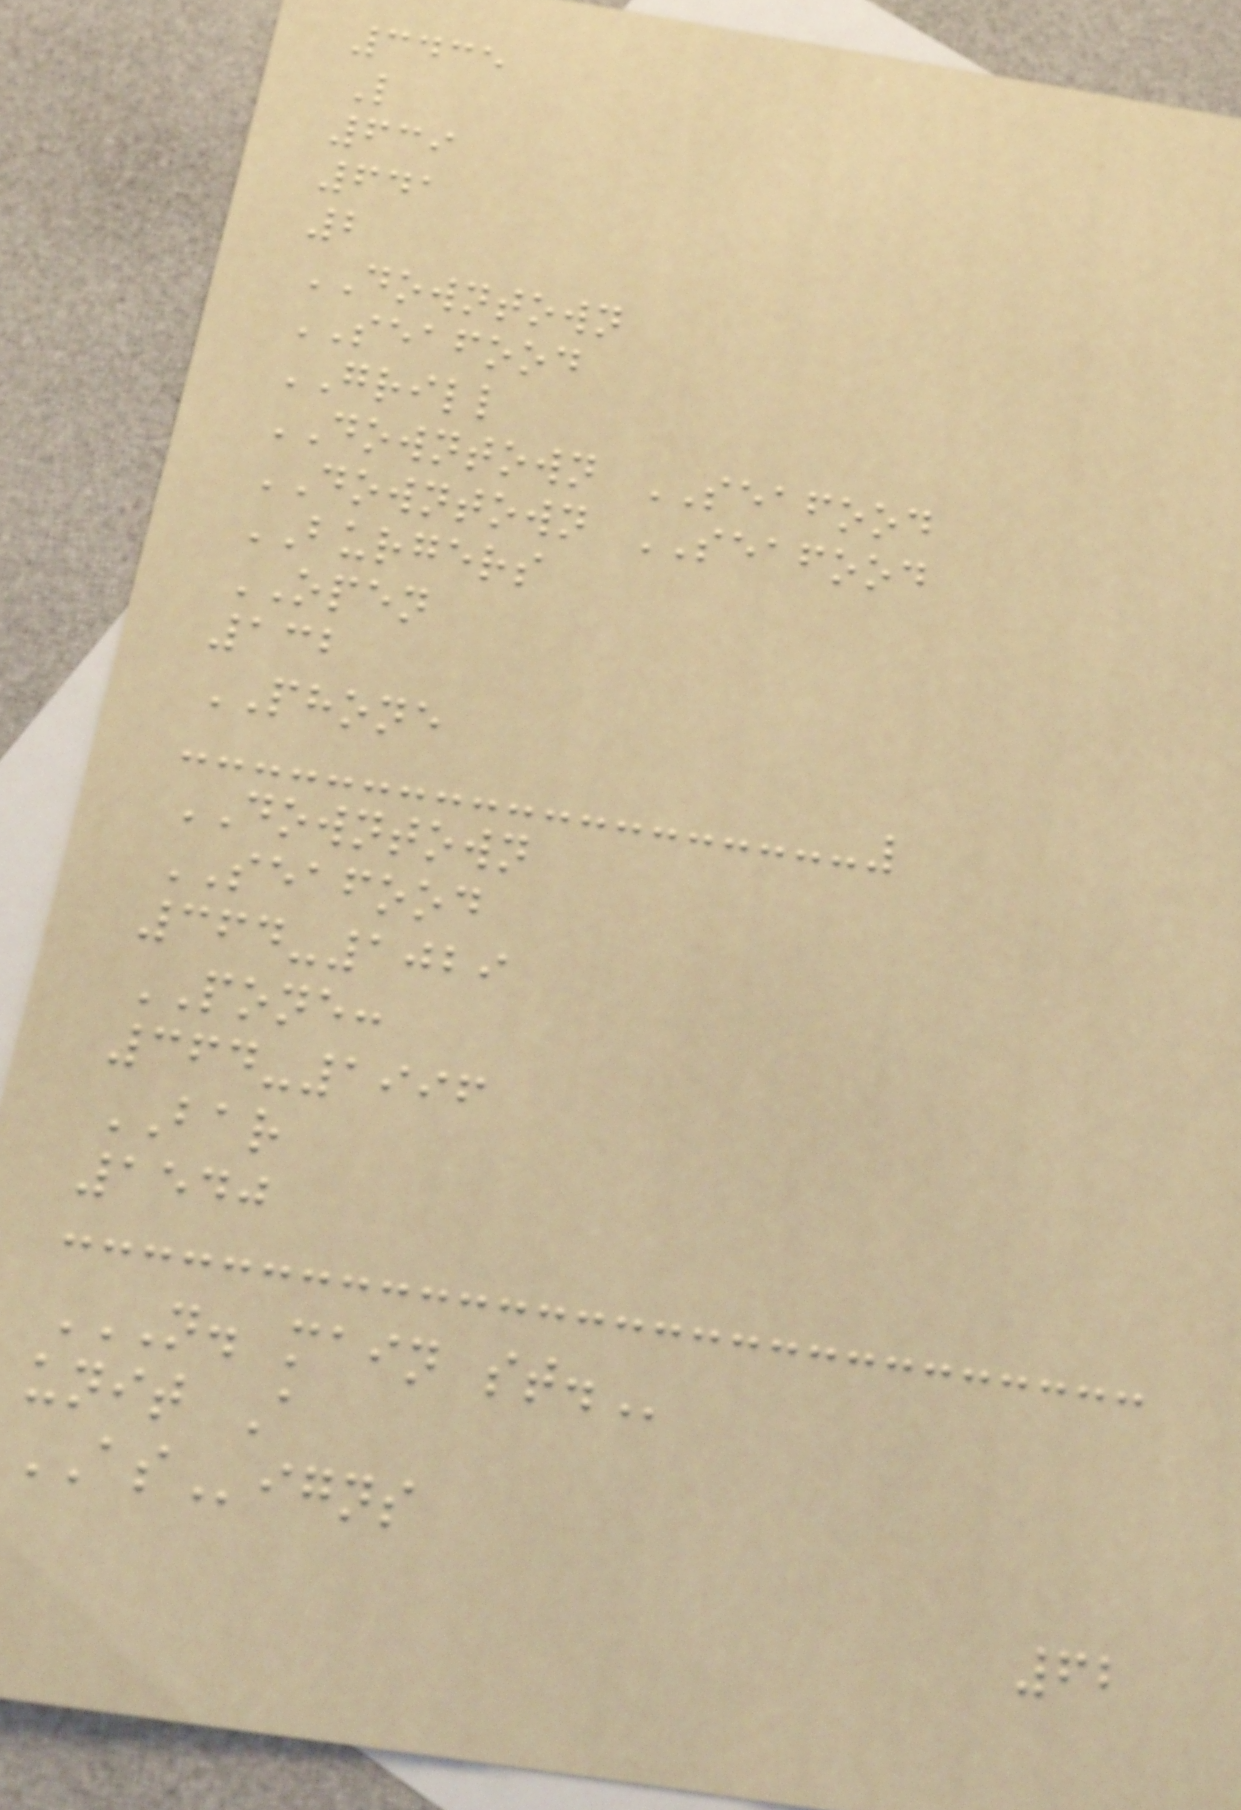3435
L
639
641
2
DOWNTOWN
SEAFOOD
GRILL
DOWNTOWN SEAFOOD
DOWNTOWN SEAFOOD
BURGERS
OPEN
132
PHONE
DOWNTOWN
SEAFOOD
364-1029
PONE:
364-1996
BAR
1540
N. MAIN ST.
unit A
ASigns
62
